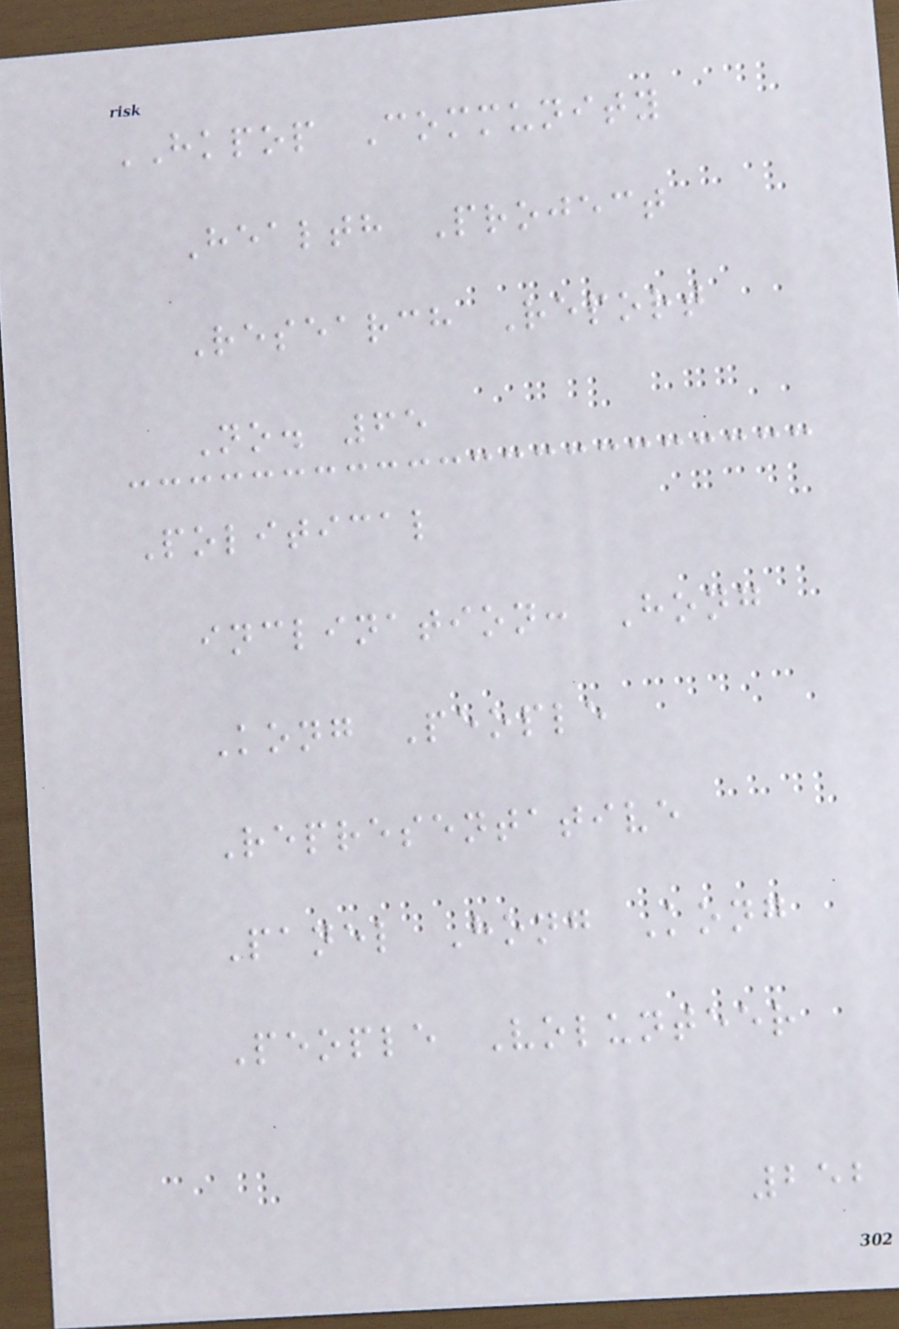HKPOP Community
Health Project
Research Report
No. 65
Political
inclination: Hong
Kong People
Representative
Panel Hong Kong
People Volunteer
252
